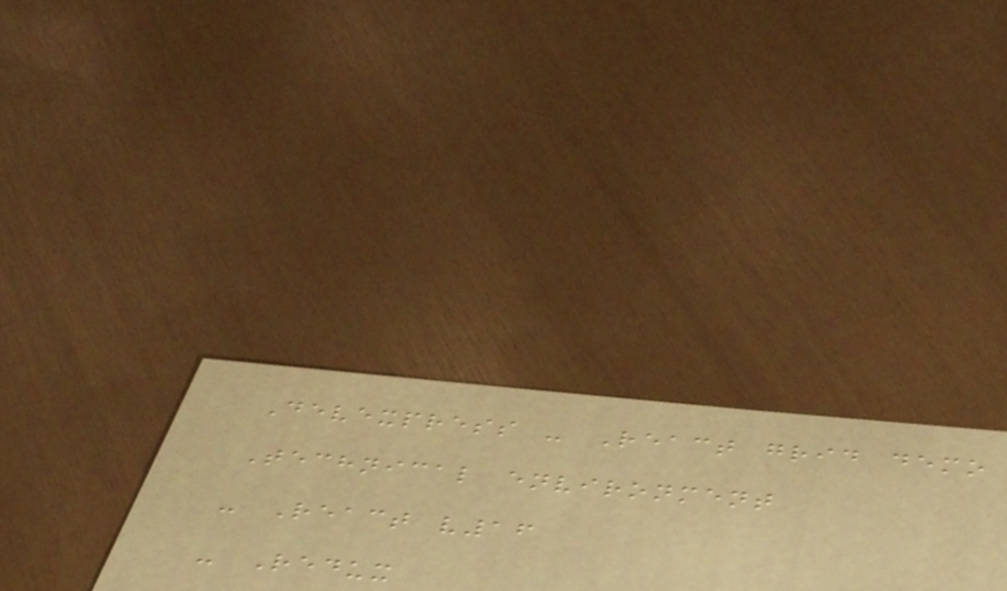Devexpress - React grid demo
Technical environment
- React v16
- Redux
